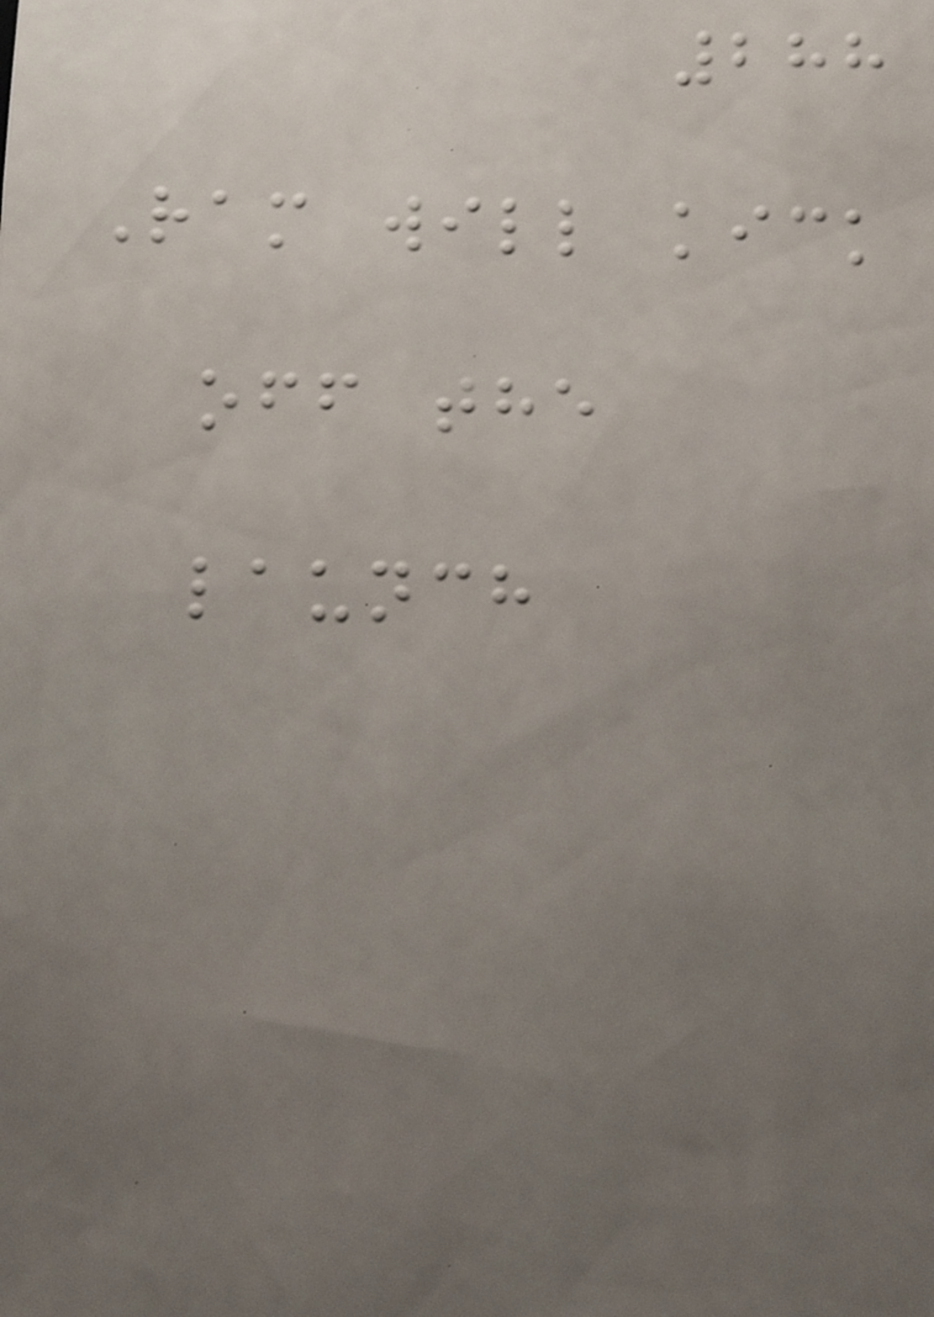288
Ram will kick
off the
launch
